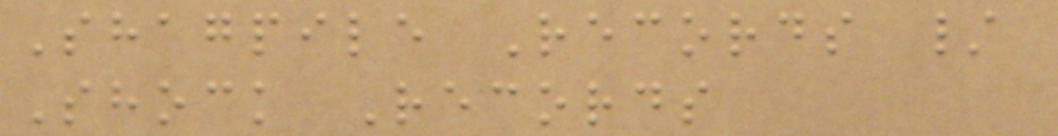Shagpile Records /
Shock Records
